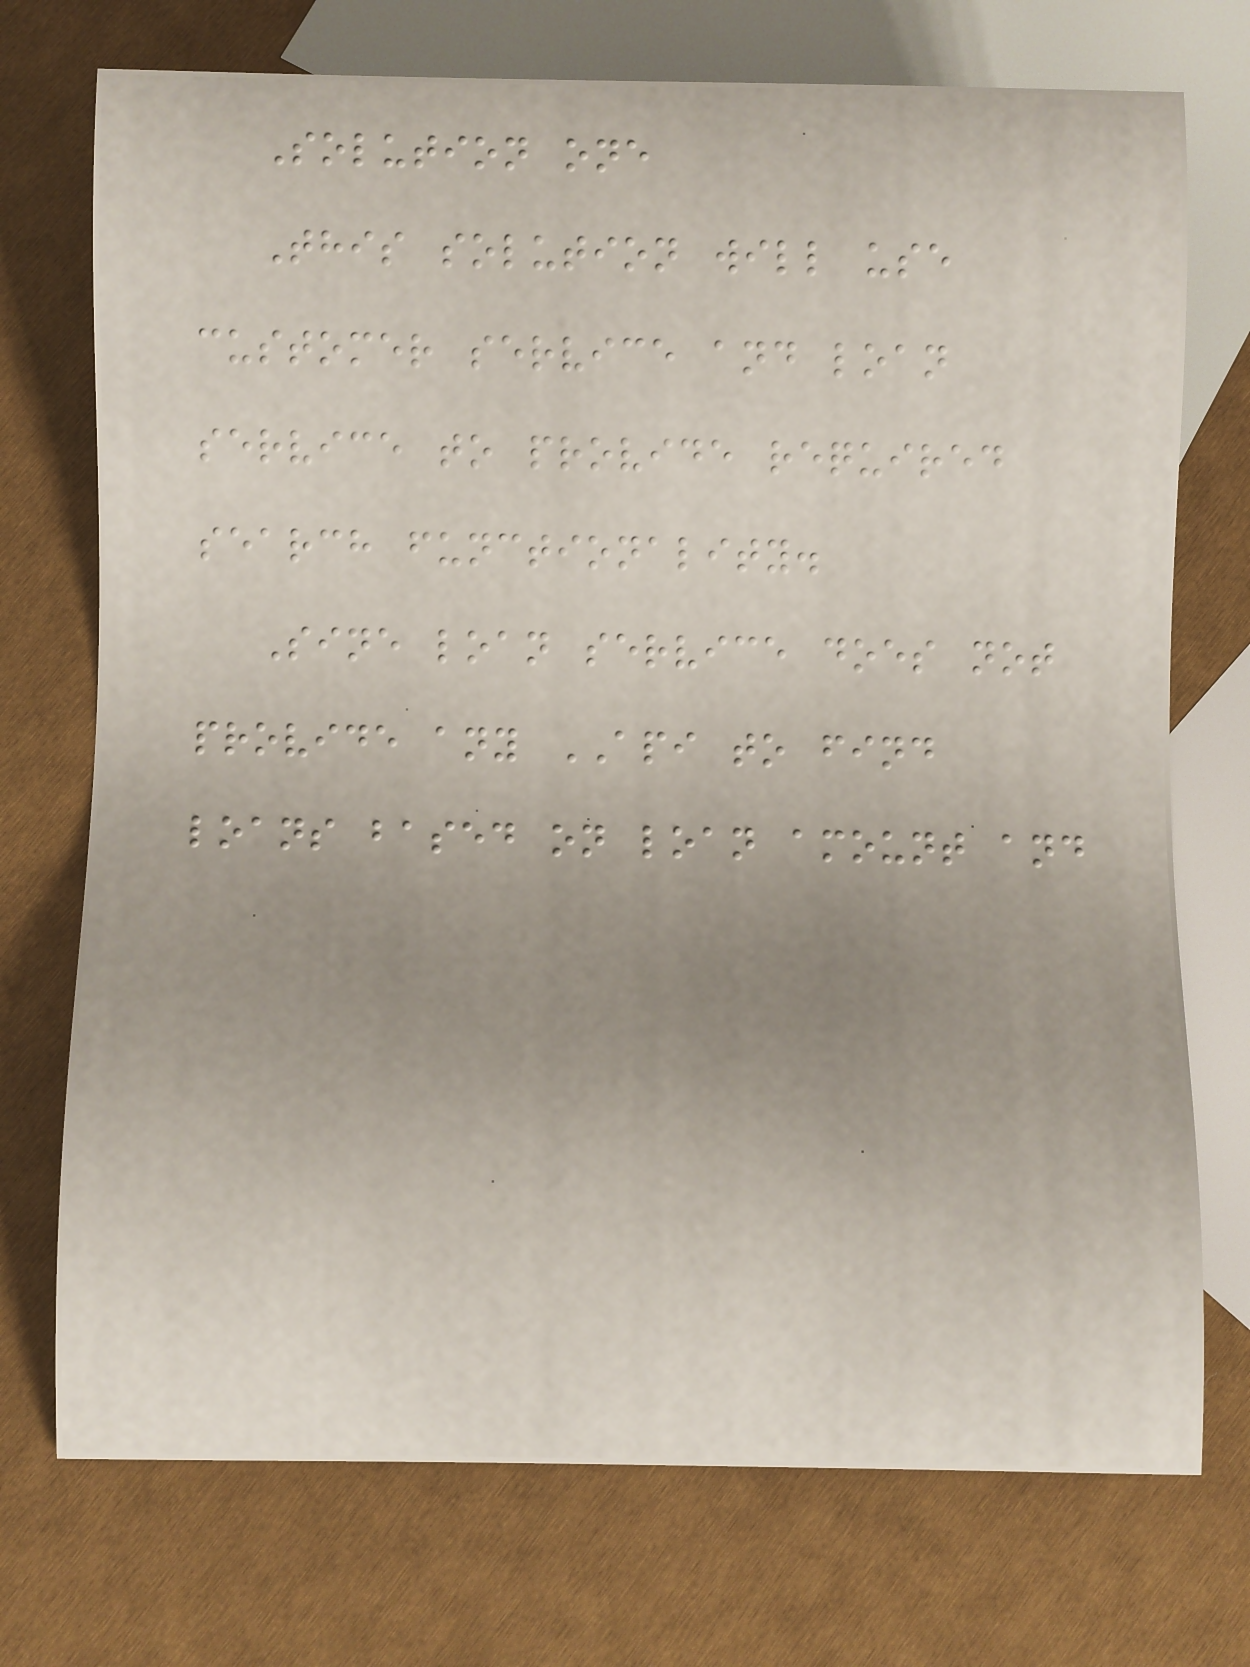Solution one
This solution will use
customer service and loan
service to provide required
search functionality.
Sine loan service does not
provide any API to find
loans based on loan amount and
